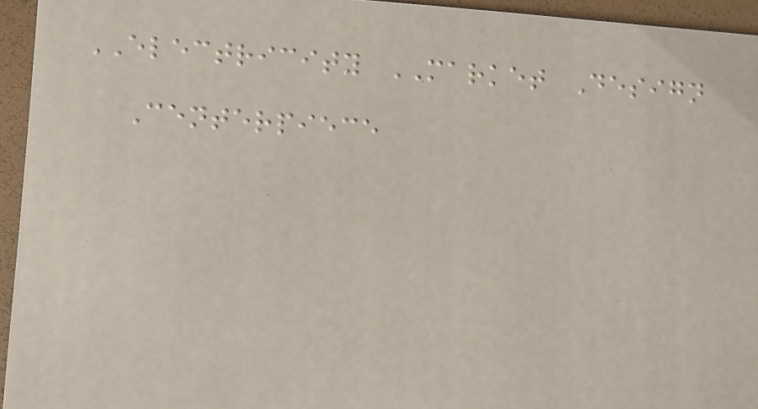ELECTRICITY MARKET Design
Centerpiece
